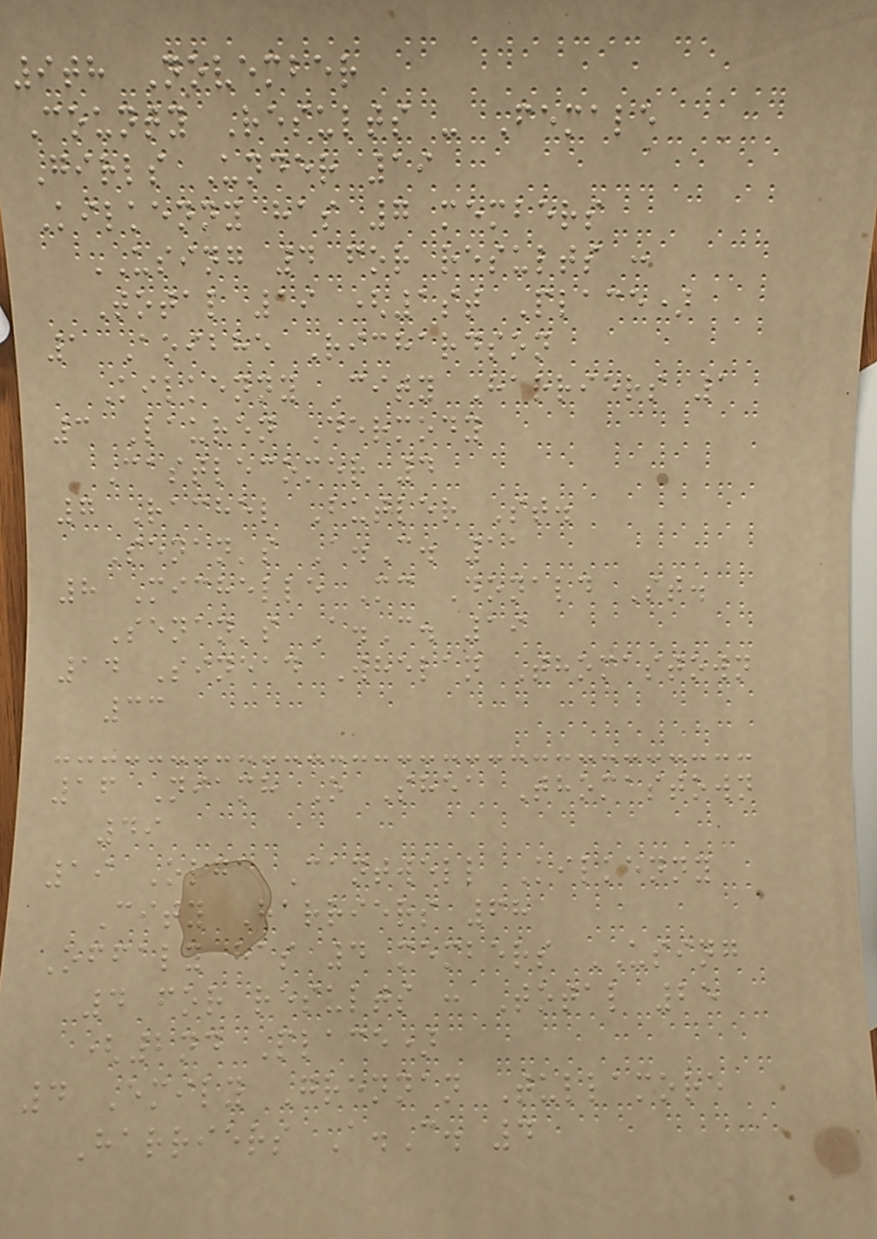9th November
County Results - Female
Girls Under 19
Kilkenny has 7 members
USING 4 for results :
Total 19 (1st Place)
1 Aoibhe Richardson
Kilkenny City Harriers 1
3 Lauren Dermody
Castlecomer 4
7 Rachel Butler St.
Senan's A.C. 11
8 Michelle Mc Donald St.
Senan's A.C. 19
14 Sinead Whelan Thomastown
33
16 Niamh O Shea Thomastown
49
19 Olga Cantwell Kilkenny
City Harriers 68
Offaly has 4 members USING
4 for results : Total 25
(2nd Place)
4 Emily Grennan Tullamore
Harriers A.C. 4
